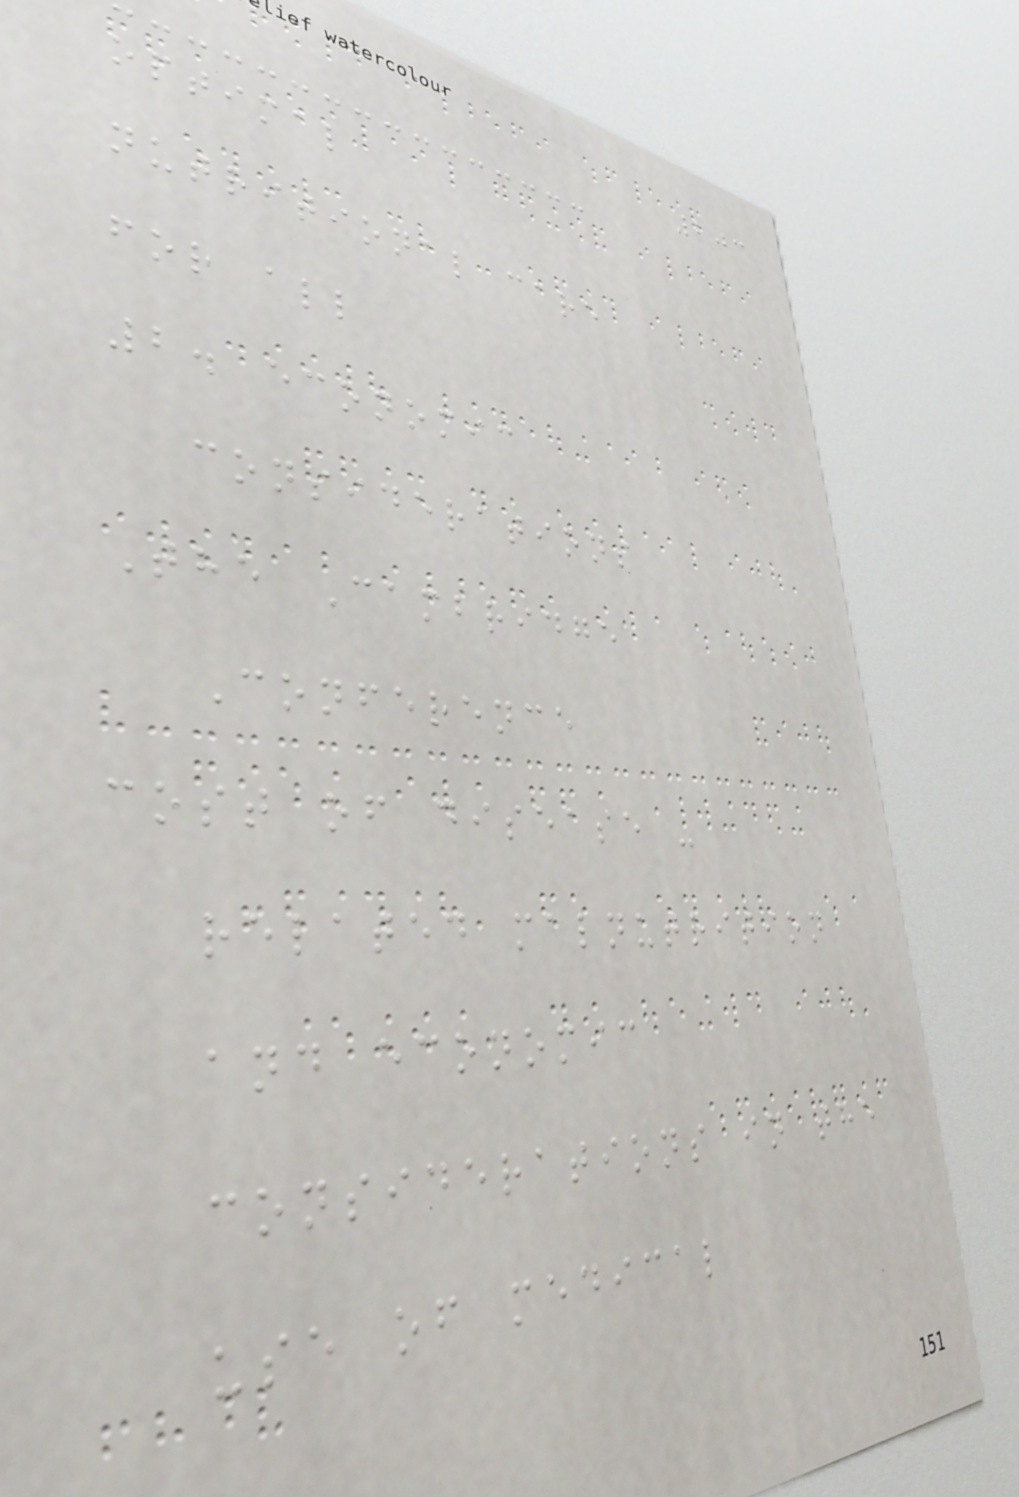203
optimal
nutritional care
for all
2. economic
considerations
The Cambridge
Conference
cost of disease -
related malnutrition
and economic
considerations in the
use of medical
